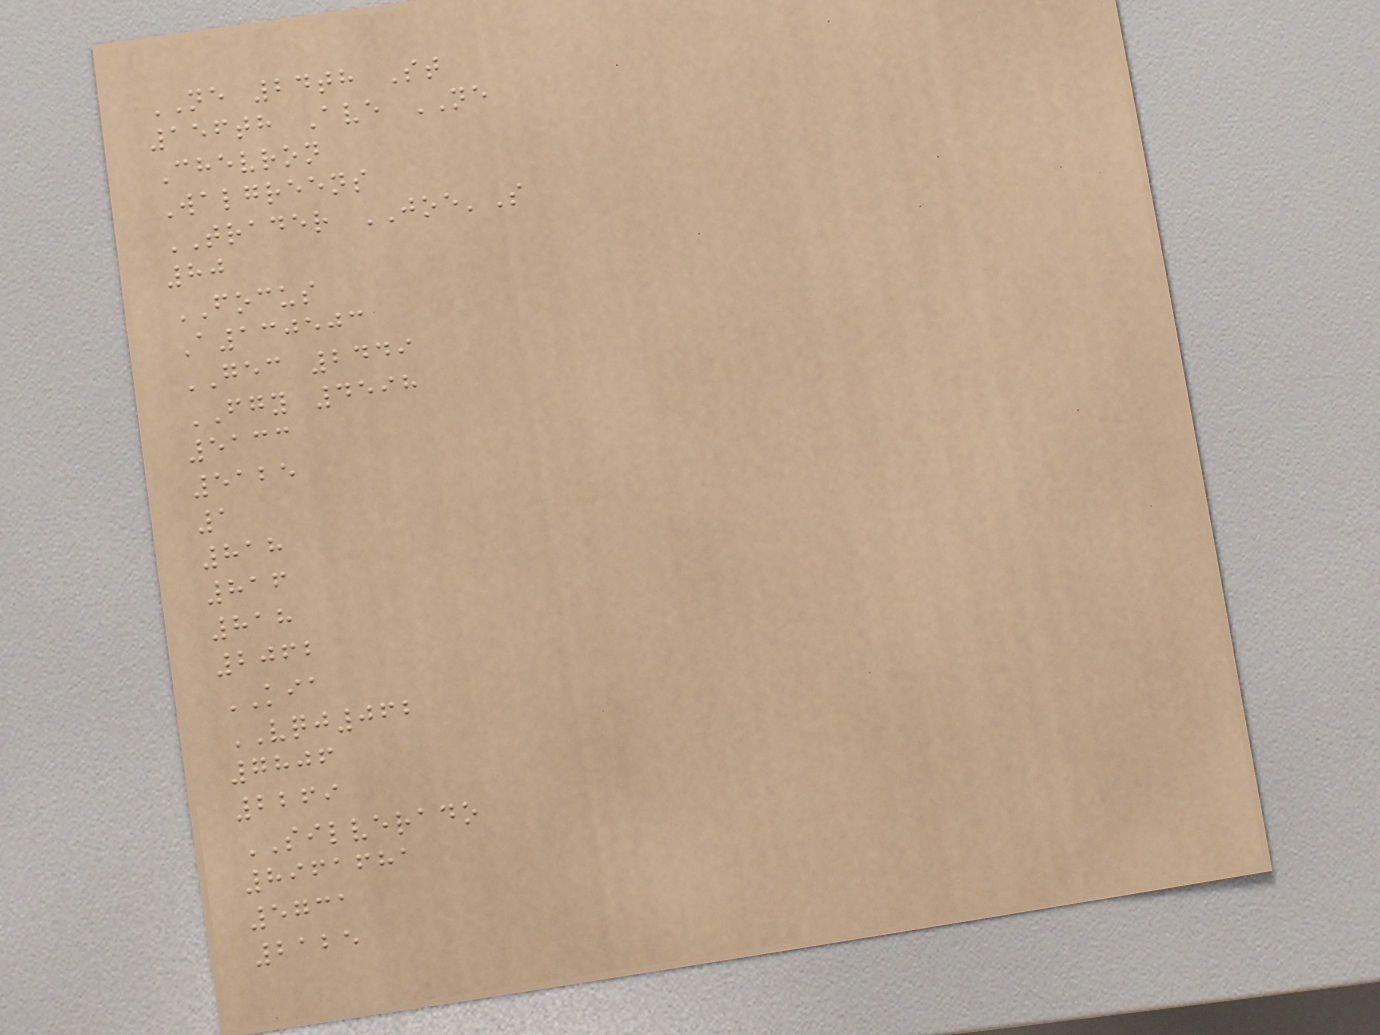NE 24th St
156th Ave NE
Chevron
Walgreens
TRADER JOE'S
80
FOCUS
A130503
GEC 2449
FGY 4598
5133
5125
1
818
816
818
2062
KIA
VQJ062
7806
2269
SILVERADO
8961681
5731
2125
